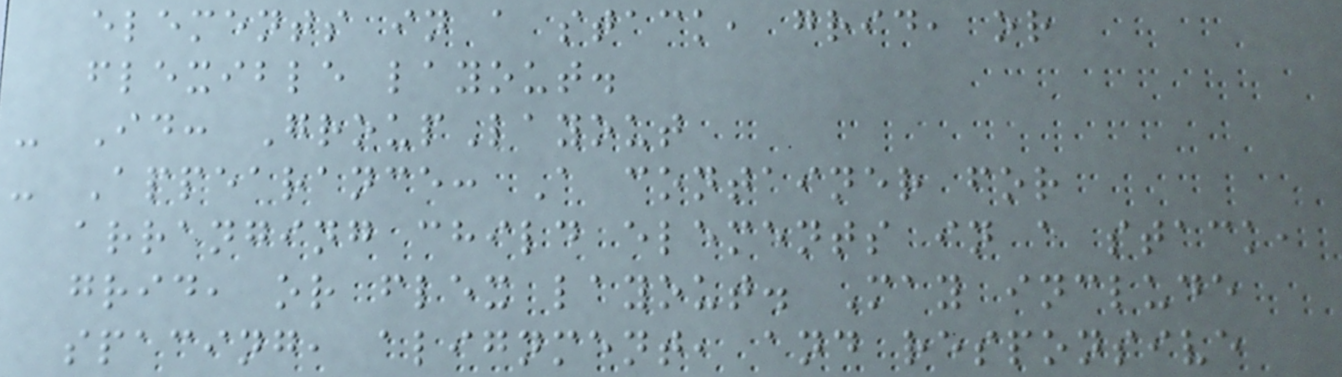elements in a stack, grid, or
flexible layout.
- Id: GroupLayout
- Appearance: A container for
arranging child elements in a stack,
grid, or flex layout. May include
spacing, alignment, and responsive
